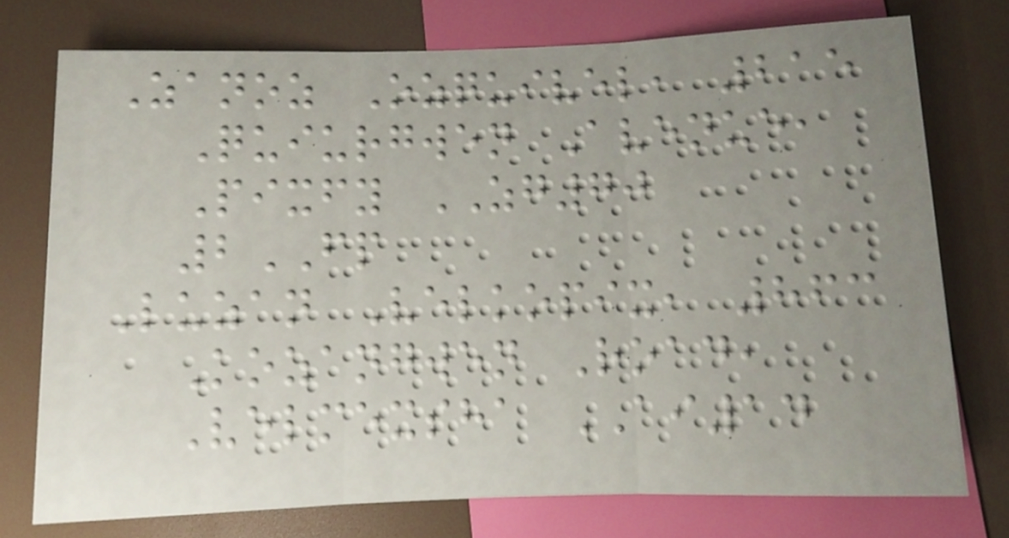Zanoz Ozquivel, 215
Quiurgwen Avenue,
Pixfy ZG70
2FP
Luzan Velkopix, 863
Kozangwen Road,
Velmexsha AI14
